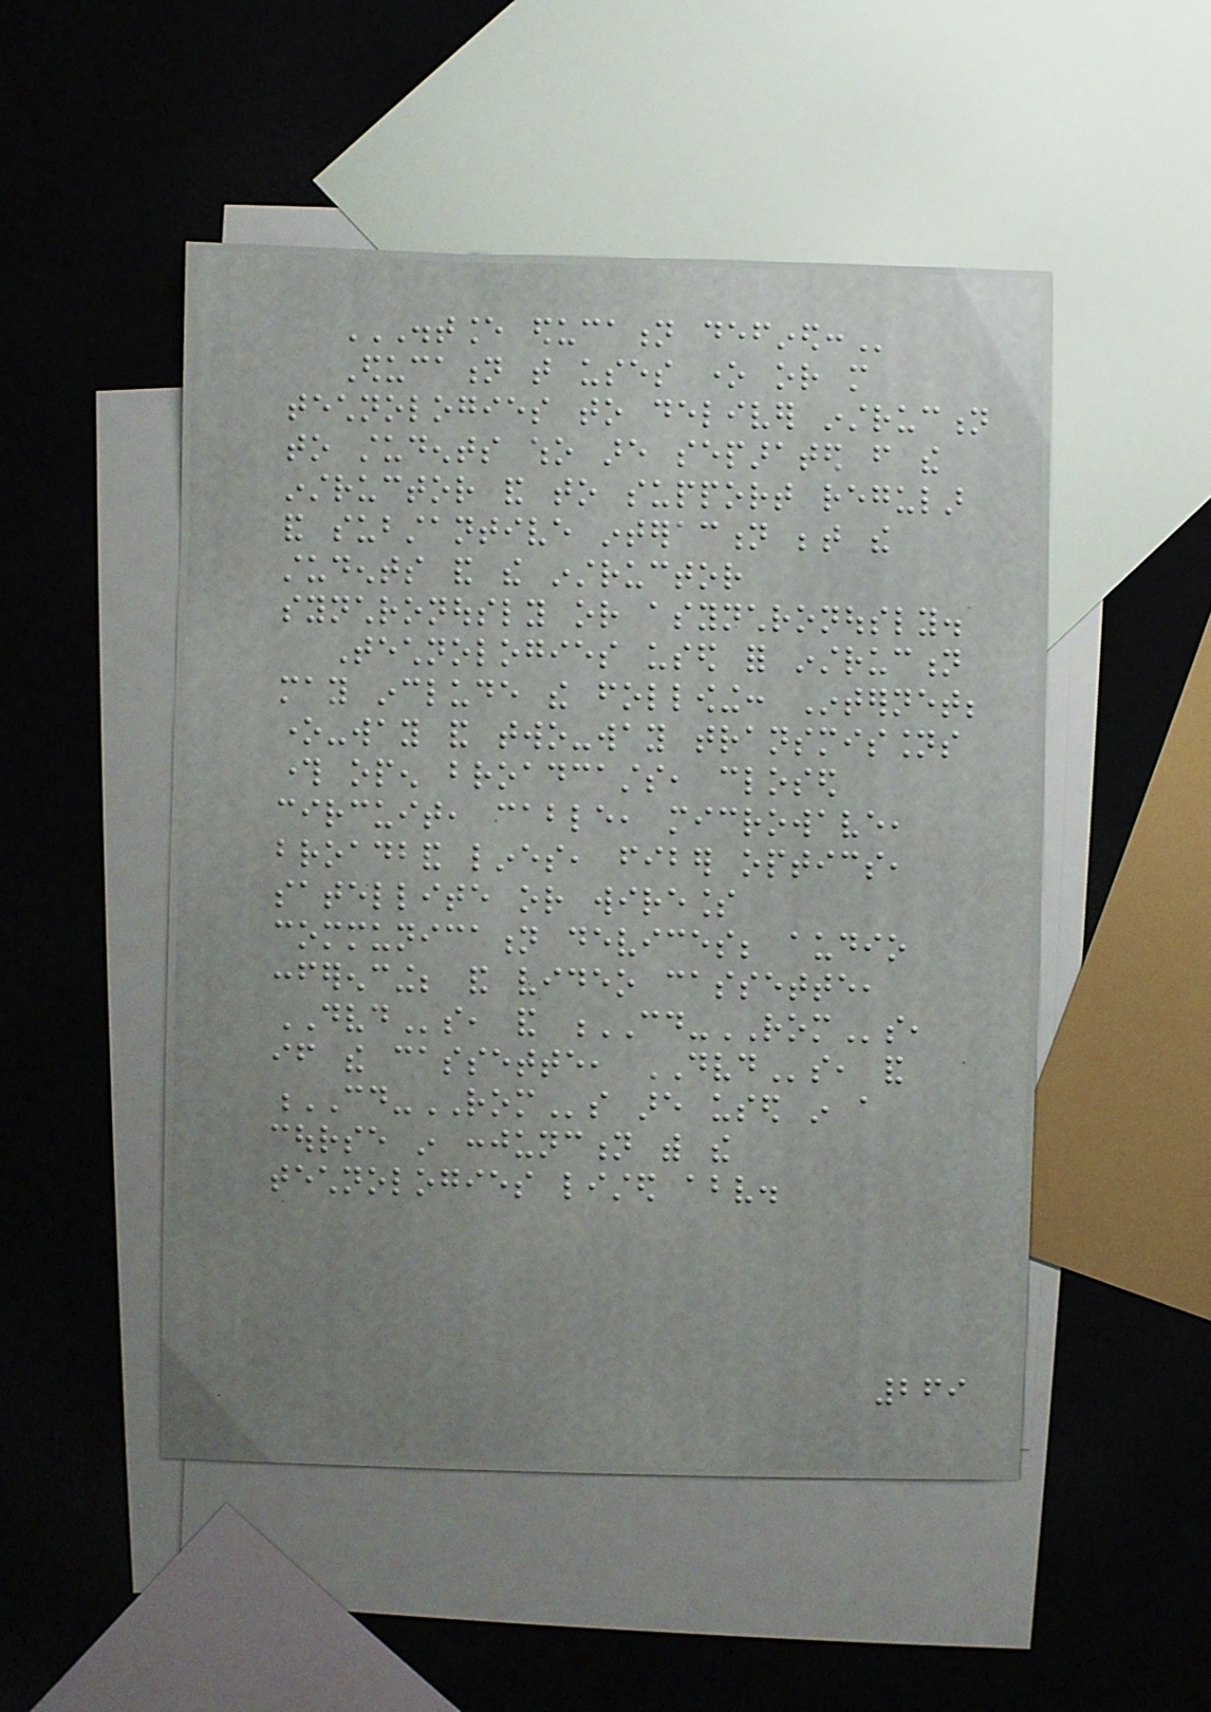DISTANCE EDUCATION DEFINED:
Education that uses one or more
technologies to deliver instruction
to students who are separated from the
instructor and to support regular
and substantive interaction between the
students and the instructor
synchronously or asynchronously.
Technologies used for instruction
may include the following: Internet;
one-way and two-way transmissions
through open broadcasts, closed
circuit, cable, microwave,
broadband lines, fiber optics,
satellite or wireless
communication devices; audio
conferencing; and video cassette,
DVDs, and CD-ROMs,
if the cassette, DVDs, and
CD-ROMs are used in a
course in conjunction with the
technologies listed above.
269
